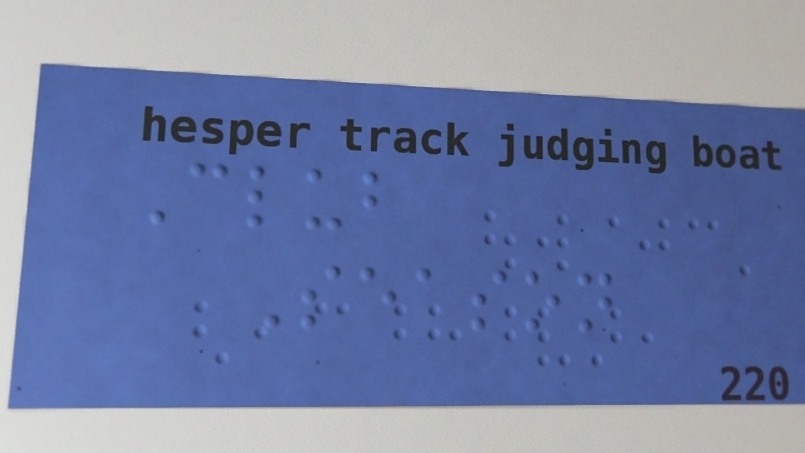Club
Season
